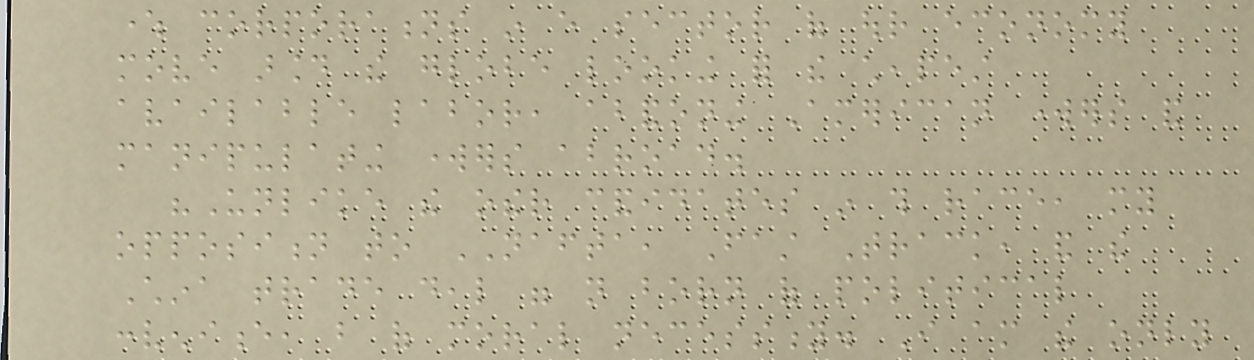where corporations in every sector of our economy
move around the globe looking for the cheapest
available labor, abandoning American workers and
manipulating workers abroad.
"Unlike the other candidates in this race, my
opposition to NAFTA, Fast Track, and the
China trade deal were not born of political
convenience, but of moral necessity. I am the only
